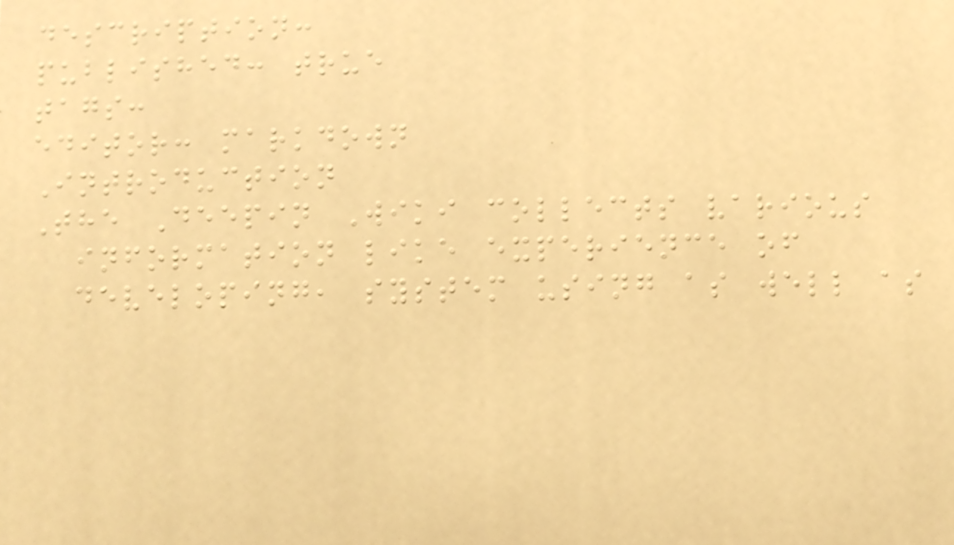description:
published: true
tags:
editor: markdown
Introduction
The Deepin Wiki collects various
information like experience of
developing, system using as well as
